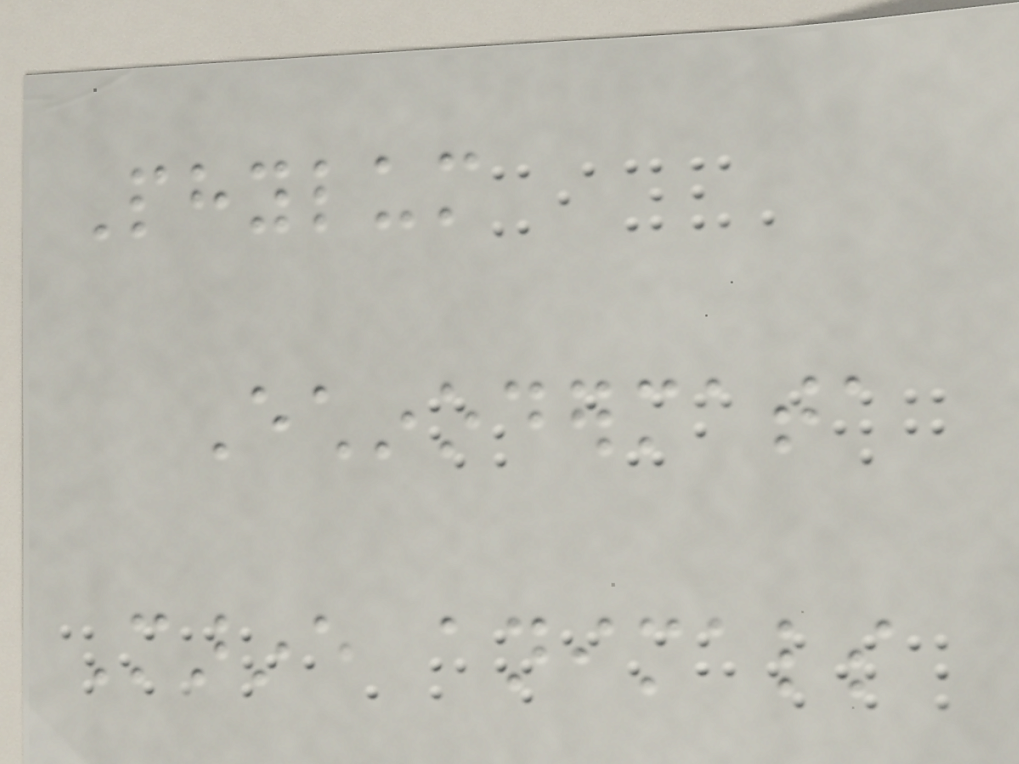Phylum
Echinodermata
Marine animals
